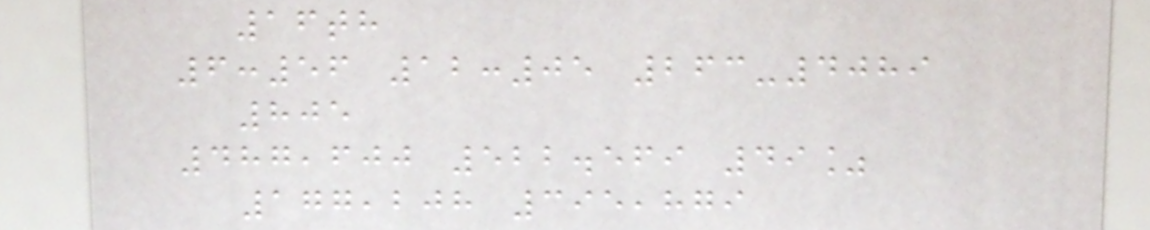16th
6:56 12:05 263-4089
805
487,600 522.569 49%
177,208 395,879
